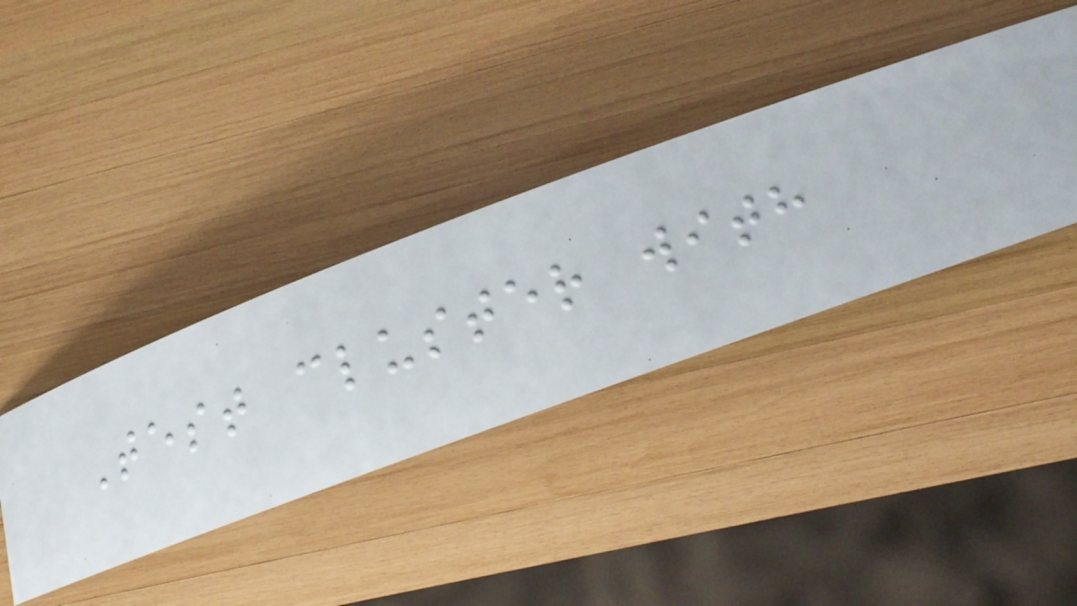Test cluster with
